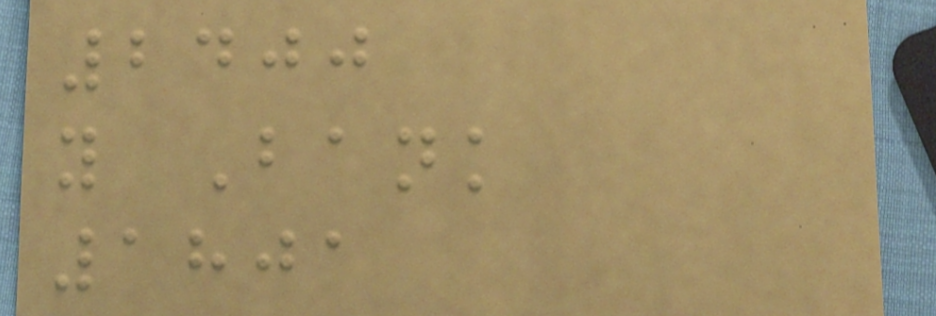2400
y Bank
1801
